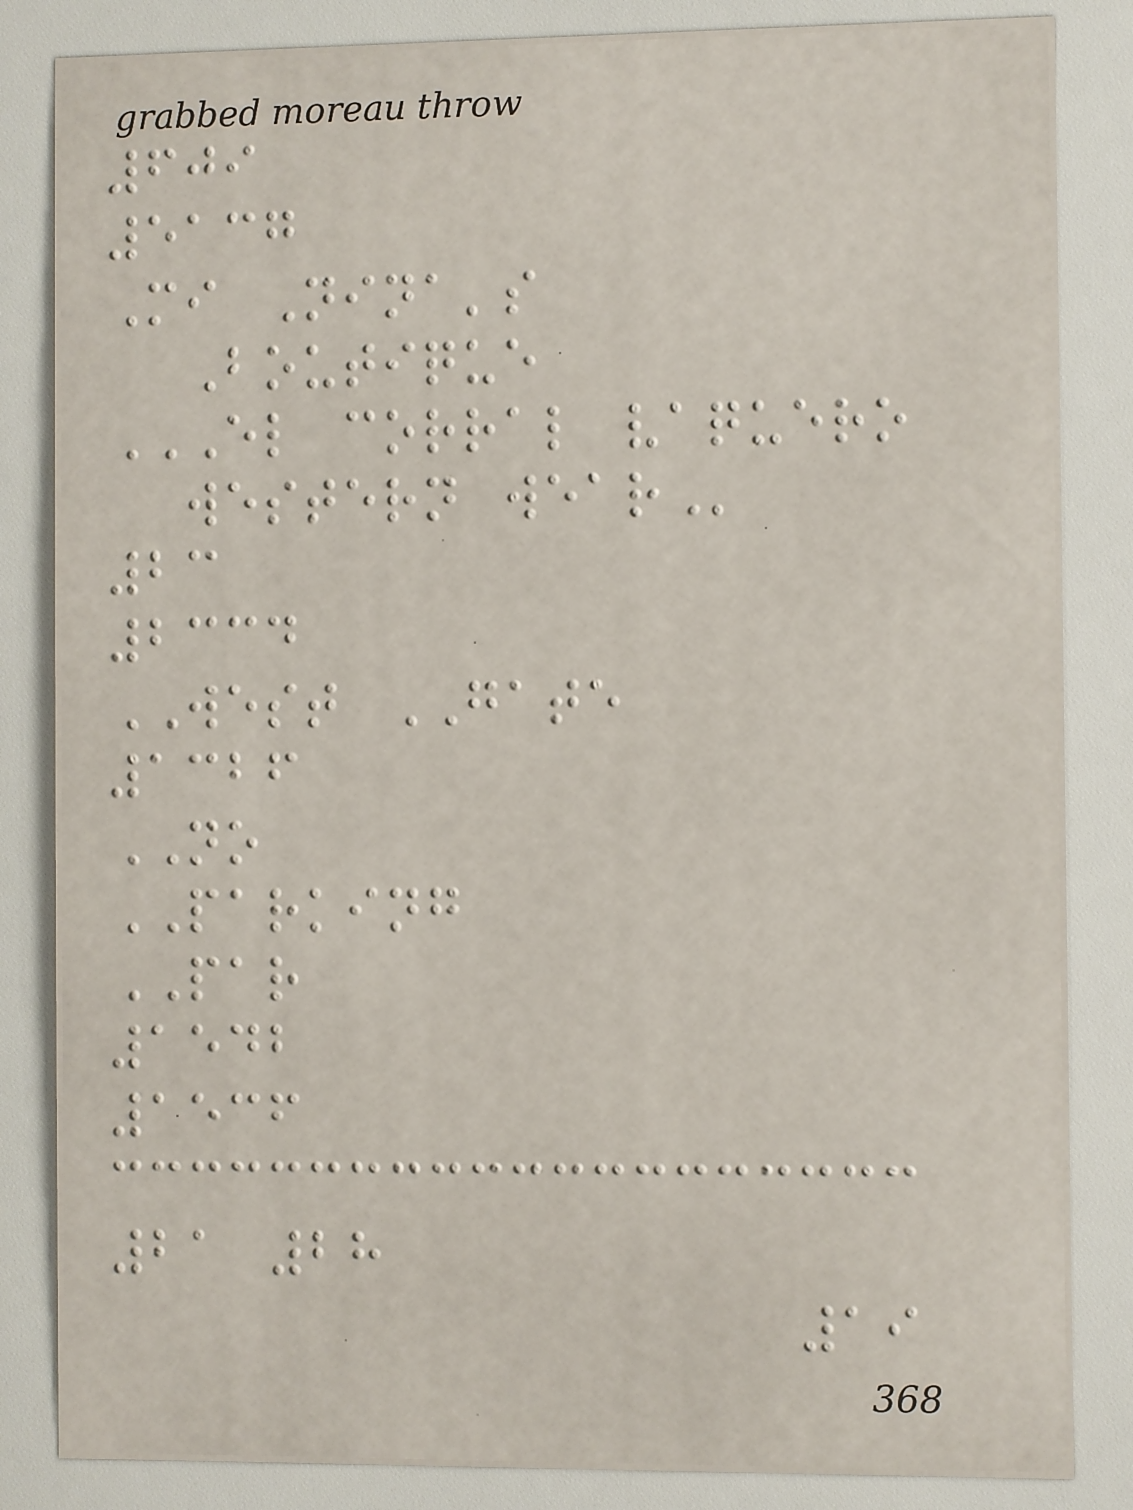609
5137
Mi Nina's
Boutique
EL CORRAL VAQUERO
WESTERN WEAR
23
2334
WEST GATE
1326
NO
PARKING
PAR
1542
1536
21 28
19
